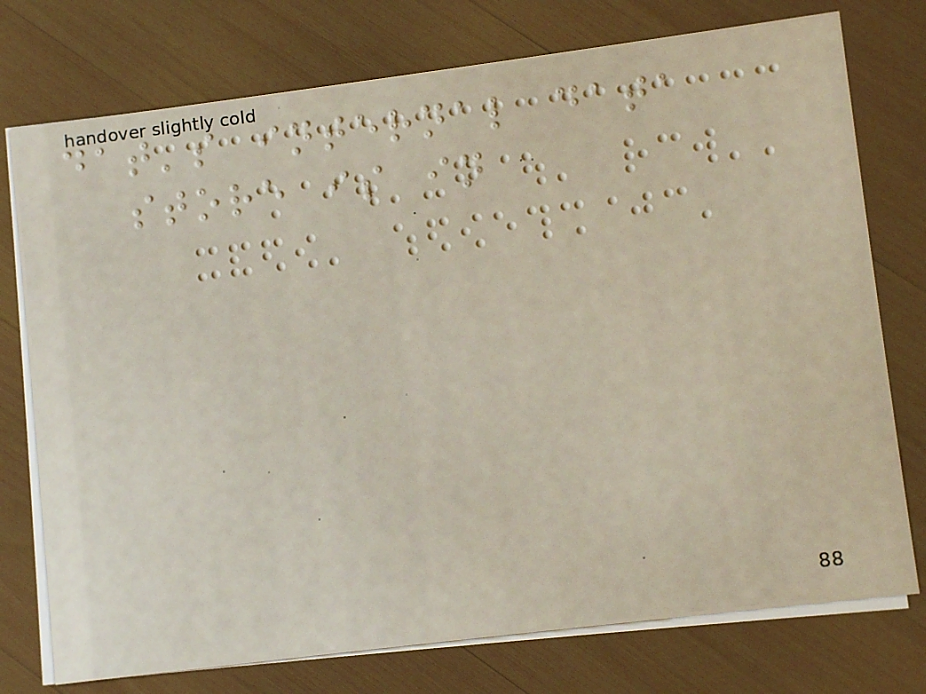dat's internal data
store is in
